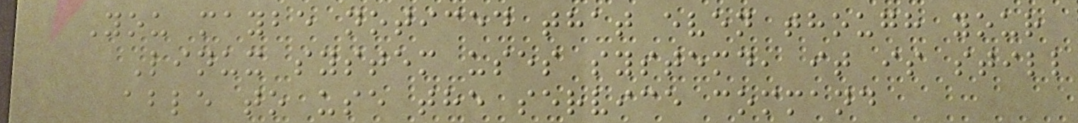You maybe noticed that even though your
Linux system uses systemd, it is still
able to use the service command
